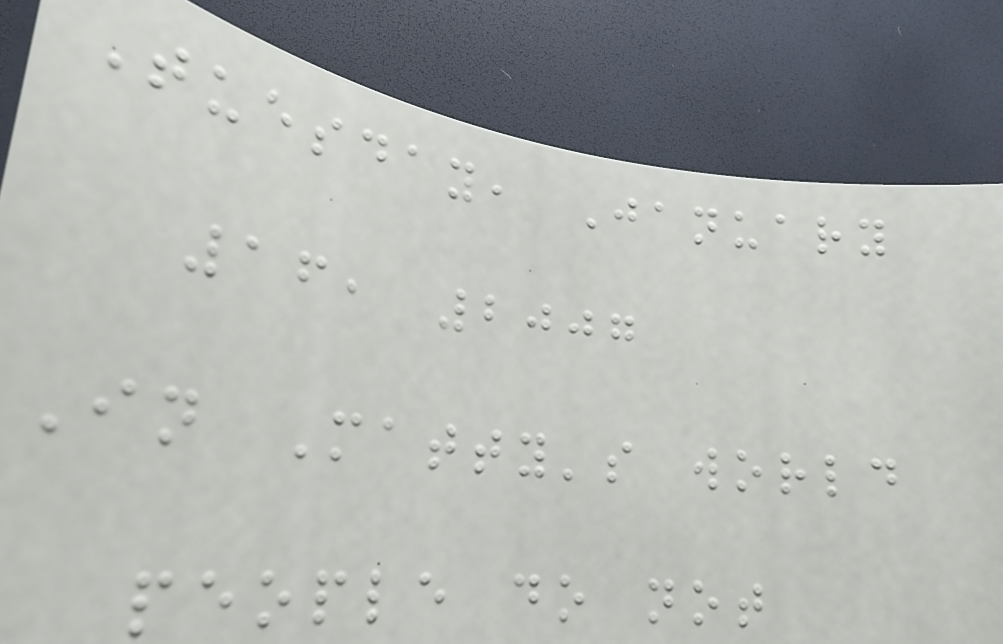Tuesday, January
16, 2007
In Matty's world
people do not
